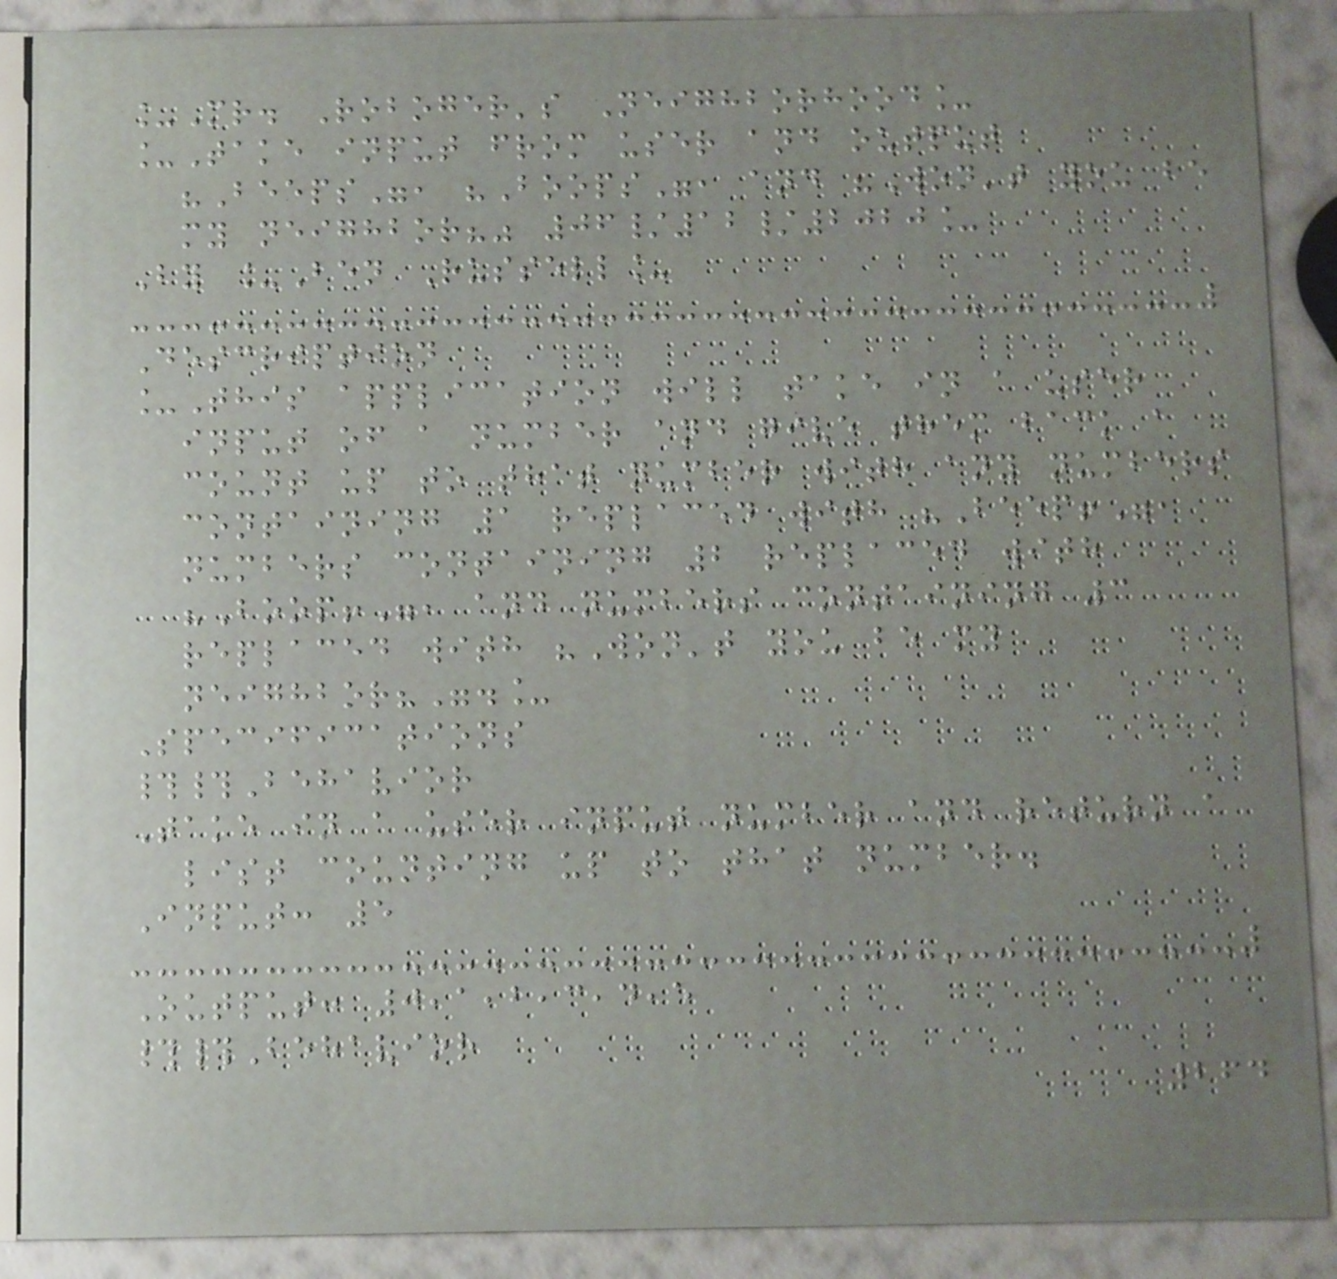_Mr. Roboger's Neighborhood_
_Take input from user and output
"Beeps", "Boops", and "Won't you be
my neighbor?" 06/12/2020_
By _Ben Russell_
Description
_This application will take in a user
input of a number and give them back a
count up to that number with any numbers
containing 1 replaced with "Beep!",
numbers containing 2 replaced with
"Boop!", and numbers containing 3
replaced with "Won't you be my
neighbor?"._
Specifications
##Behavior
Take in a user input number and return a
list counting up to that number.
Input: 5
Output: 0,1,2,3,4,5
##Behavior
264
